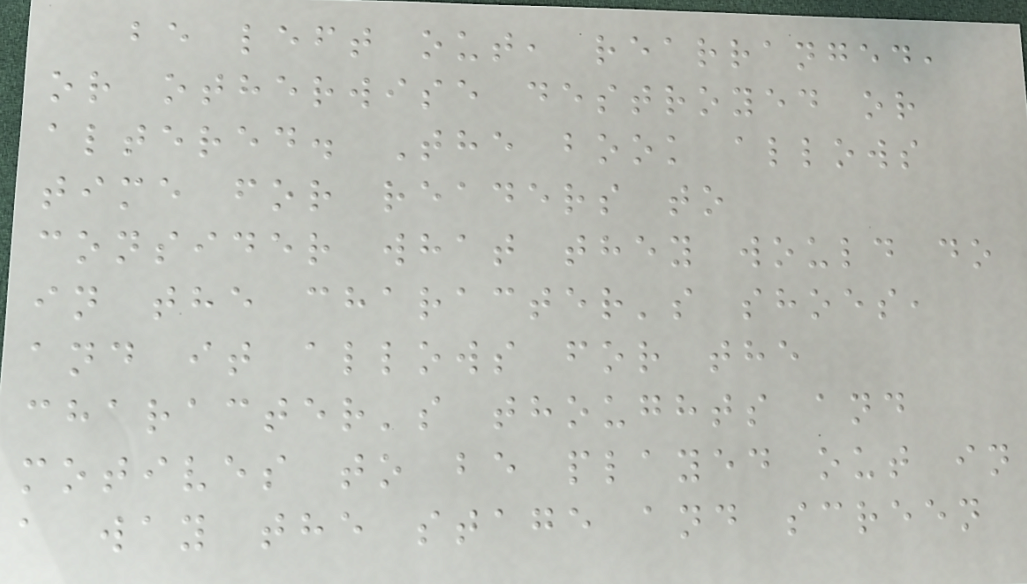be left out, rearranged,
or otherwise destroyed or
altered. The book allows
time for readers to
consider what they would do
in the character's shoes,
and it allows for the
character's thoughts and
motives to be played out in
a way the stage and screen
